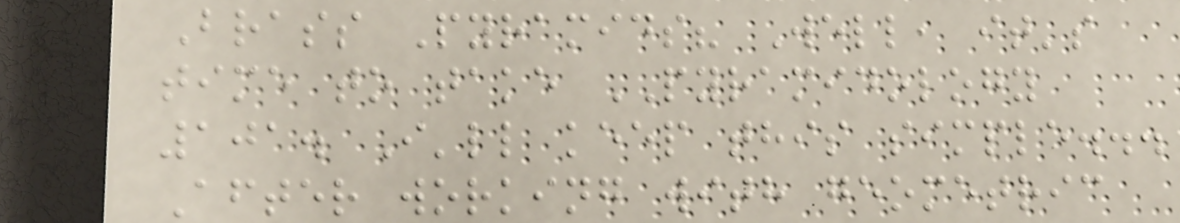Brass Pyramids? Well, it's
time to take PYRAMIDOLOGY
101. I'll keep this simple...
After working with geometric
